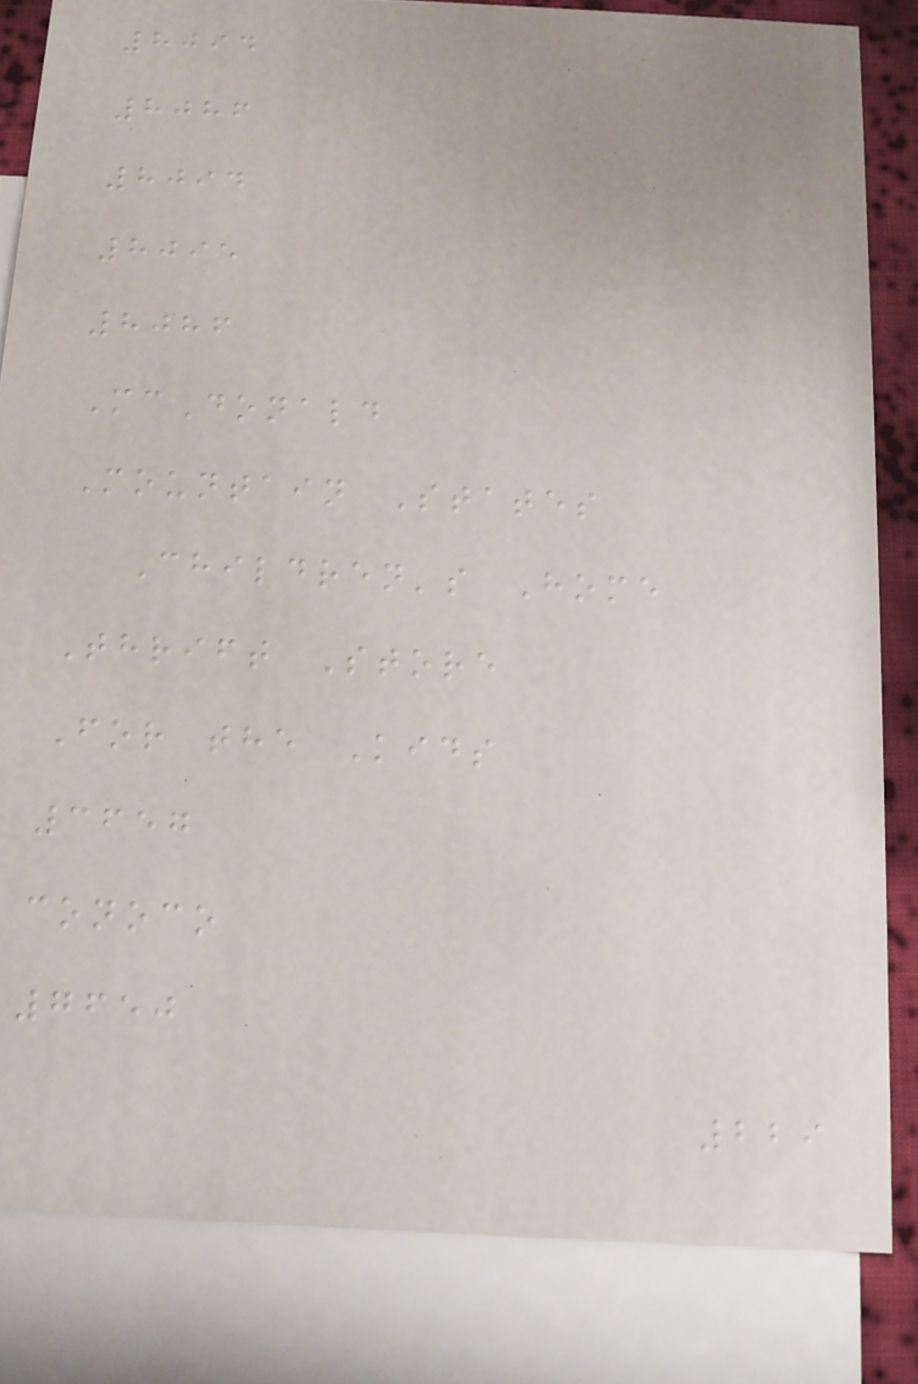8094
8086
8094
8095
8086
McDonald
Mountain States
Children's Home
Thrift Store
For the Kids
3657
conoco
7650
229
